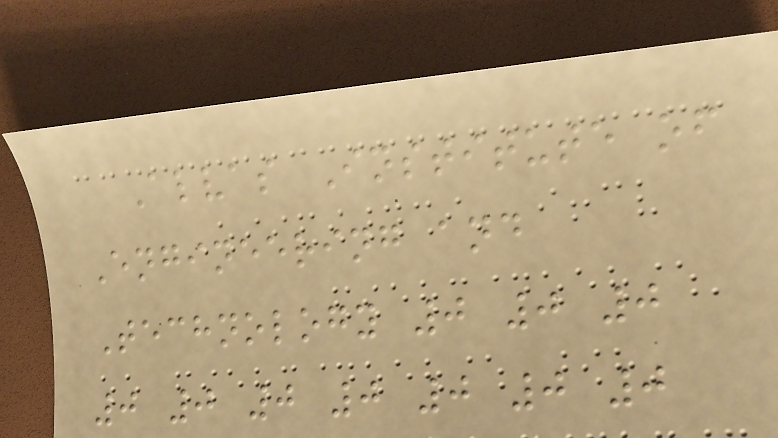Alvas Institute of
Engineering and
Technology 0 0 0
0 0 0 0 0 0 0
